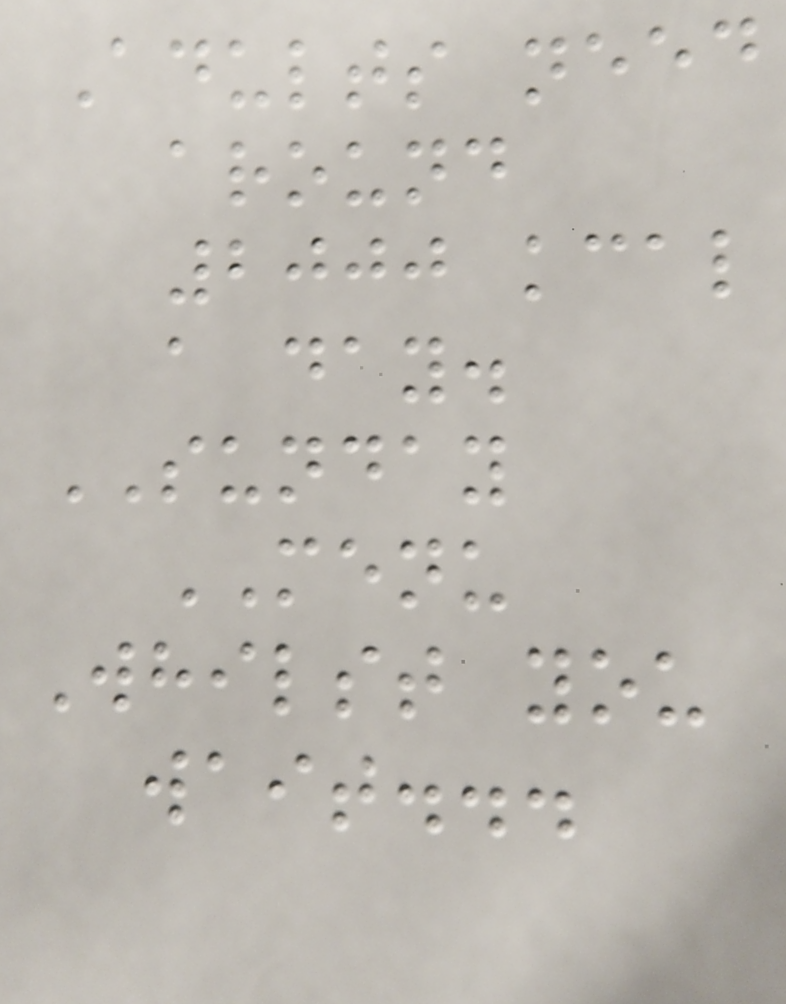Adults need
around
2000 kcal
a day.
SUNDAY
MENU
Whilst you
wait...
